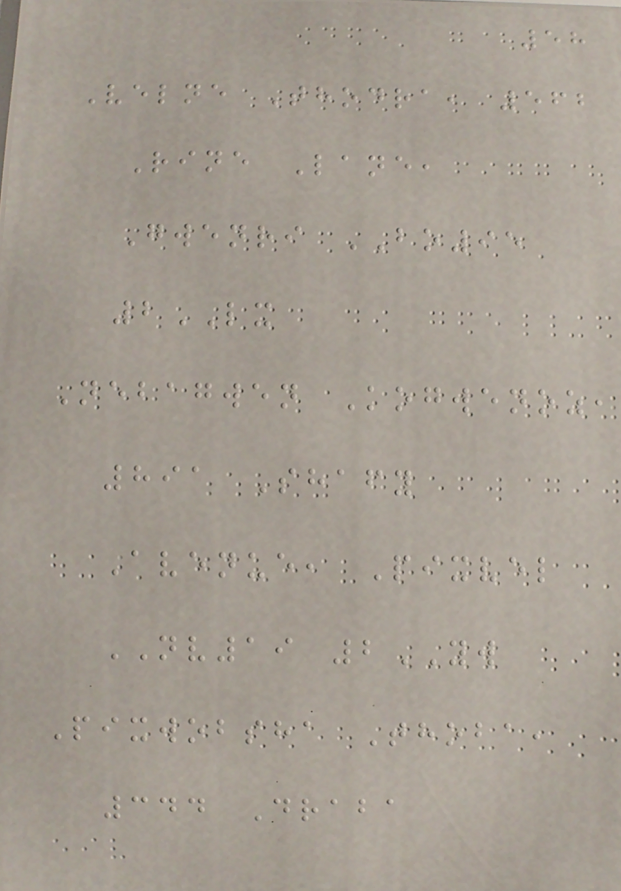58
Velne Thodra, 562
Rine Lane,
Gwenri BO95
2LX
Nebagwen Kogwenoz,
891 Shafy
Avenue, Pixvel
NV19 2YW
Pixwobsha Thoba,
344 Draba
